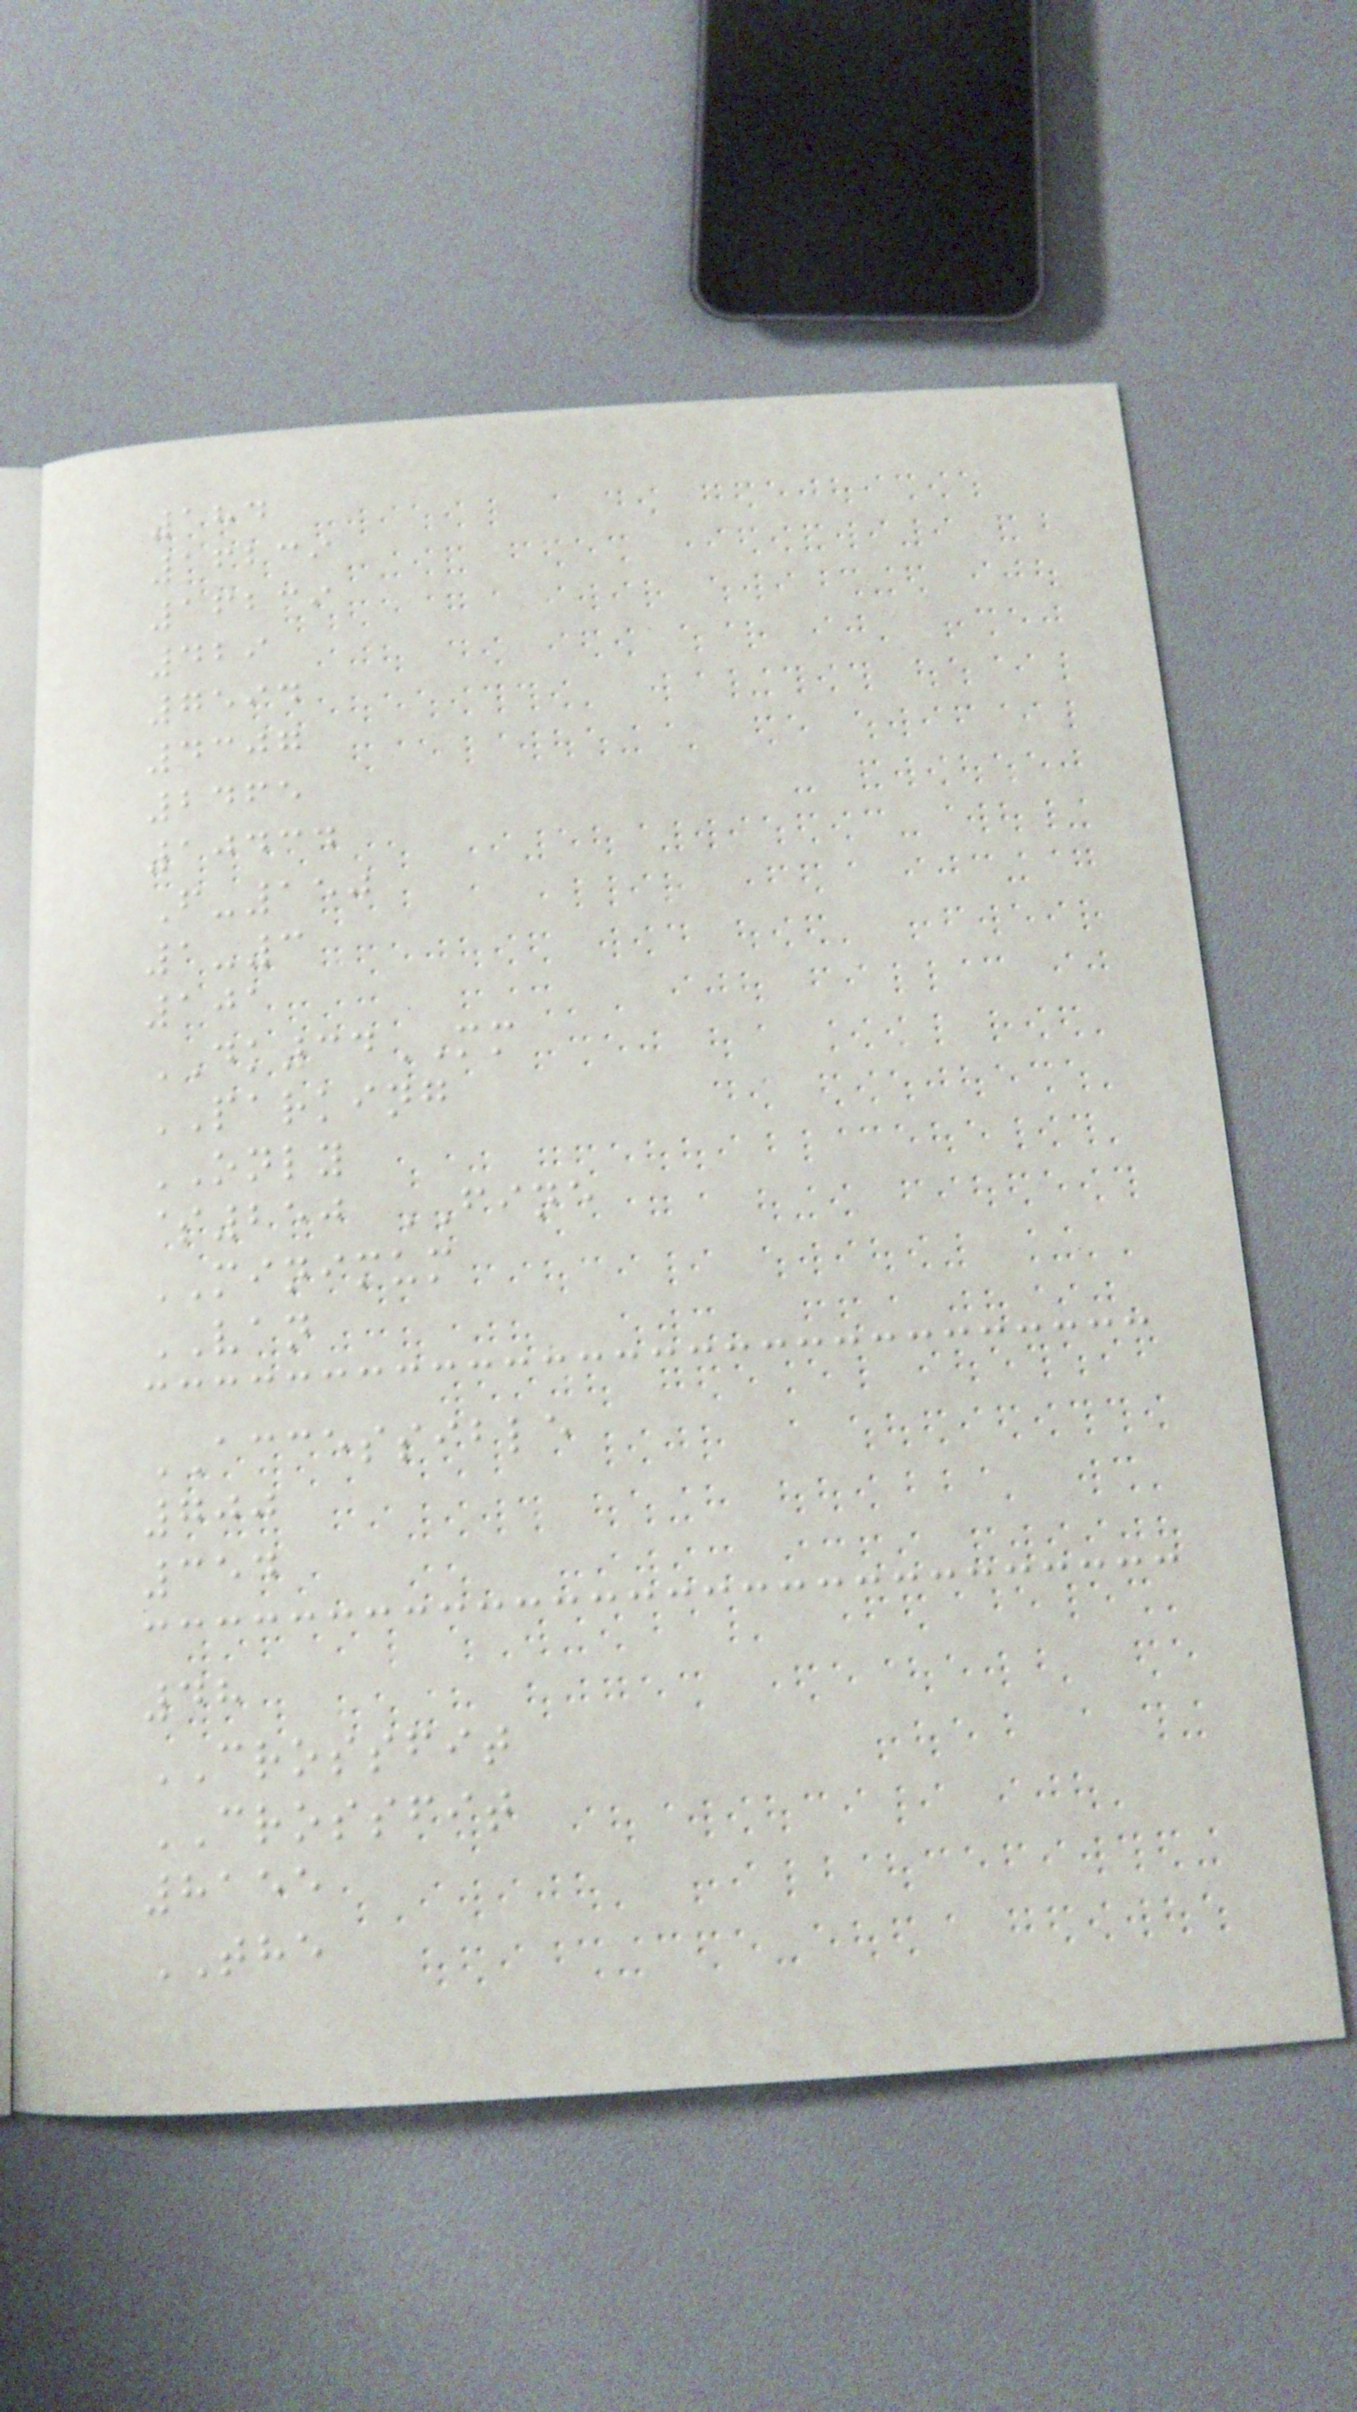184
16239
16239
429
7594
4307
2465
10434
F-150
1-3
101
DK34MM
PARKING
ONLY
$250 FINE
MINIMUM
VAN
ACCESSIBLE
700
354
48
CROSSFIT
CROSSFIT
8155
THE
